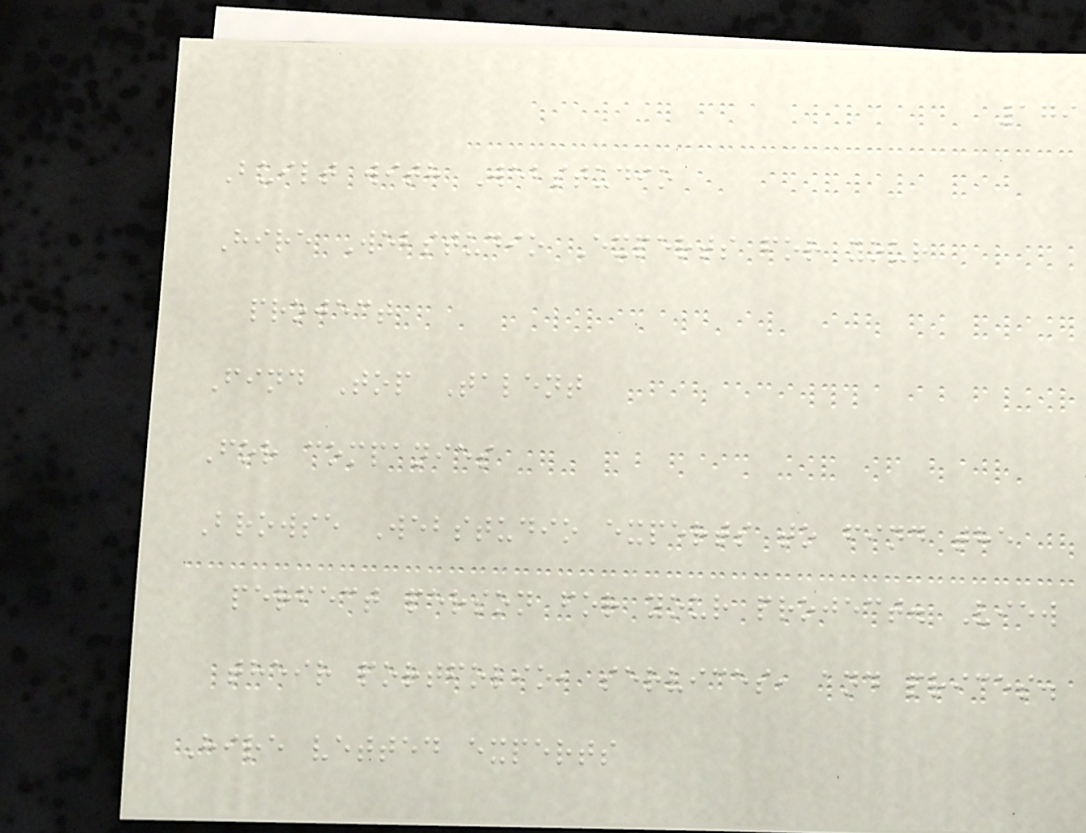179
Built with Webstudio
Hire Webstudio Experts for your
project
Find Top Talent
For companies
Browse Webstudio experts to find the
perfect person for your project. View
their portfolio, services, and prices.
Hire vetted experts
